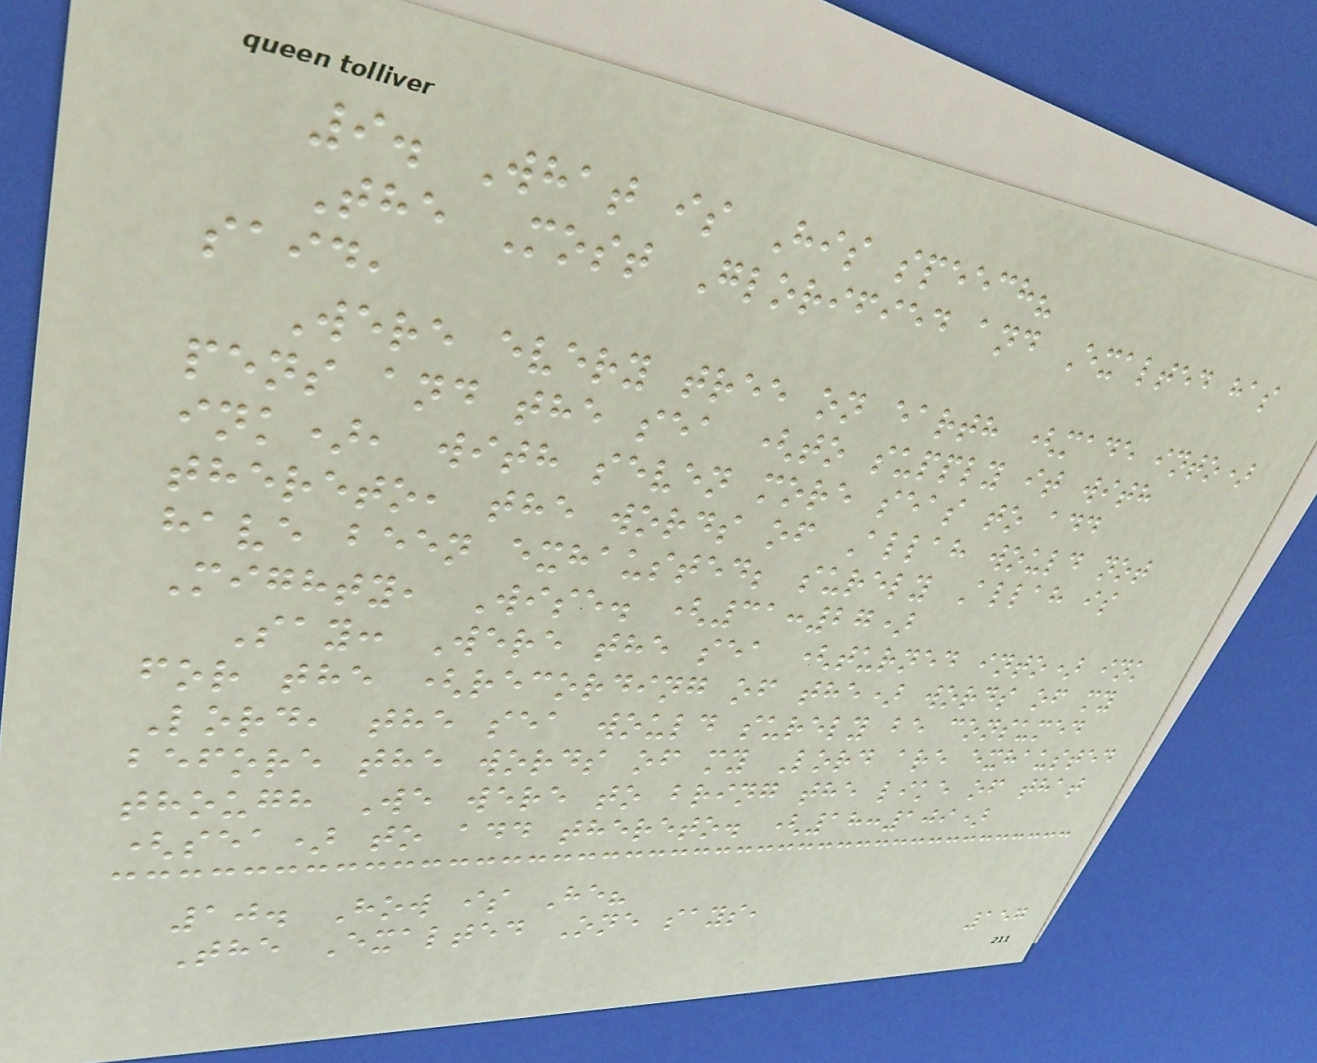9. What is His speech?
The Most Glorified and Exalted has
said,
Were every tree on earth (made into)
pens and the sea (to supply it with
ink), with seven more seas to add
thereto, the words of Allah would not
have been exhausted; surely Allah is
Mighty, Wise. (31:27)
Say: Were the sea (turned into) ink
for the (recording of the) words of my
Lord, the sea would surely be consumed
before the words of my Lord are exhausted
though We were to bring the like of that
(sea) to add thereto. (18:109)
10. How is He?
The Exalted One says,
157
